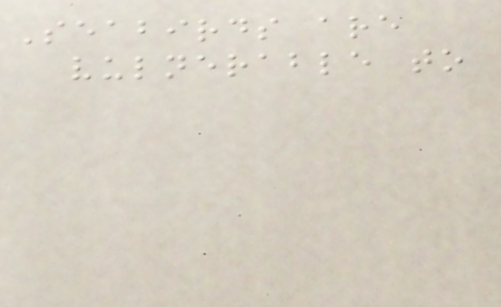Seabirds are
vulnerable to
